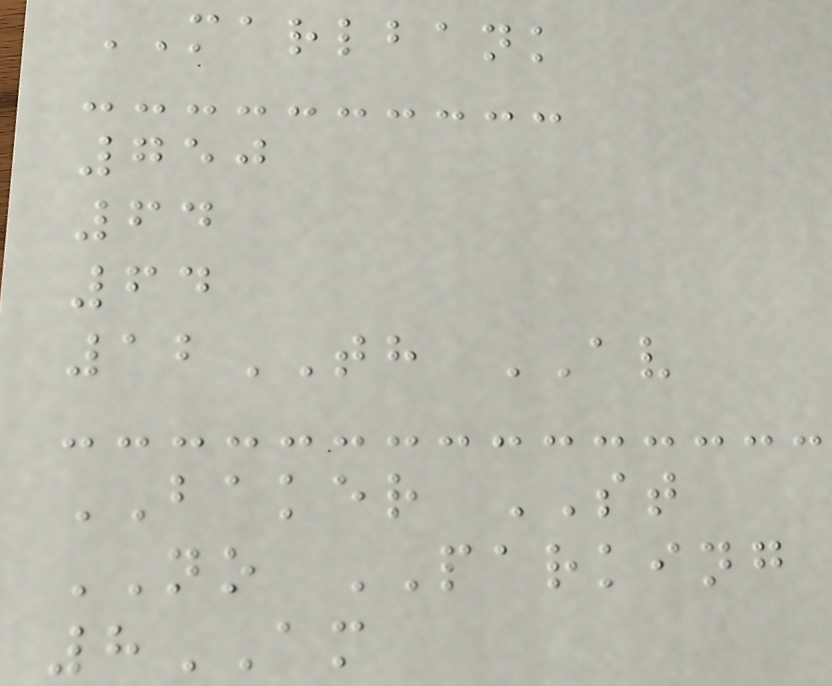MARLBANK
750
64
64
12TH AV
BAKER ST
NO PARKING
8AM
